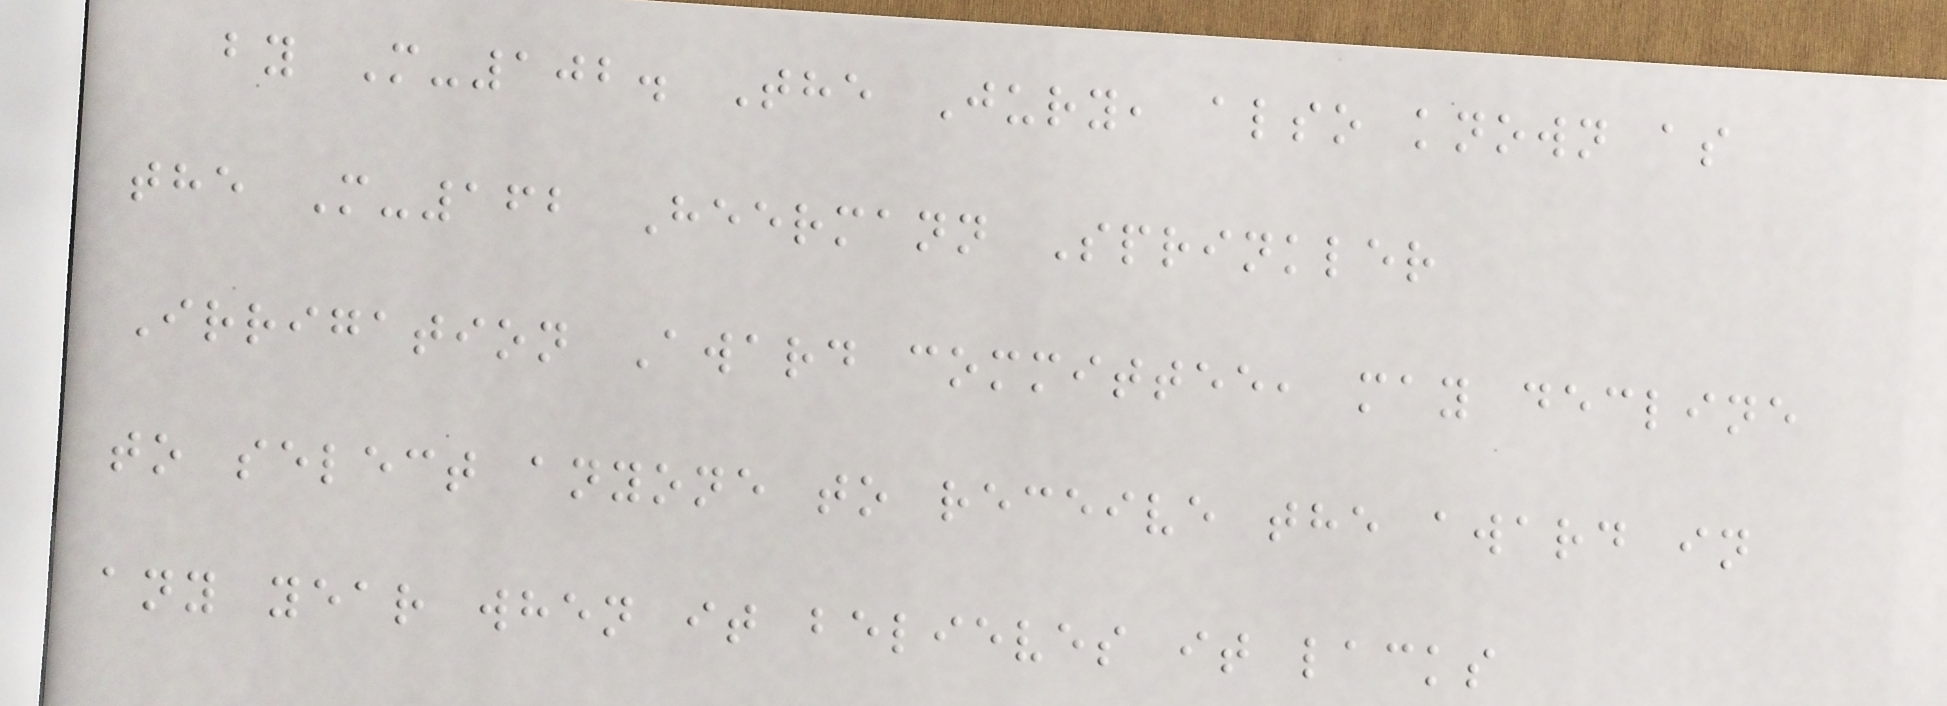by M-102. The Jury, also known as
the M-162 Heermann Sprinkler
Irrigation Award committee, may decline
to select anyone to receive the award in
any year when it believes it lacks
